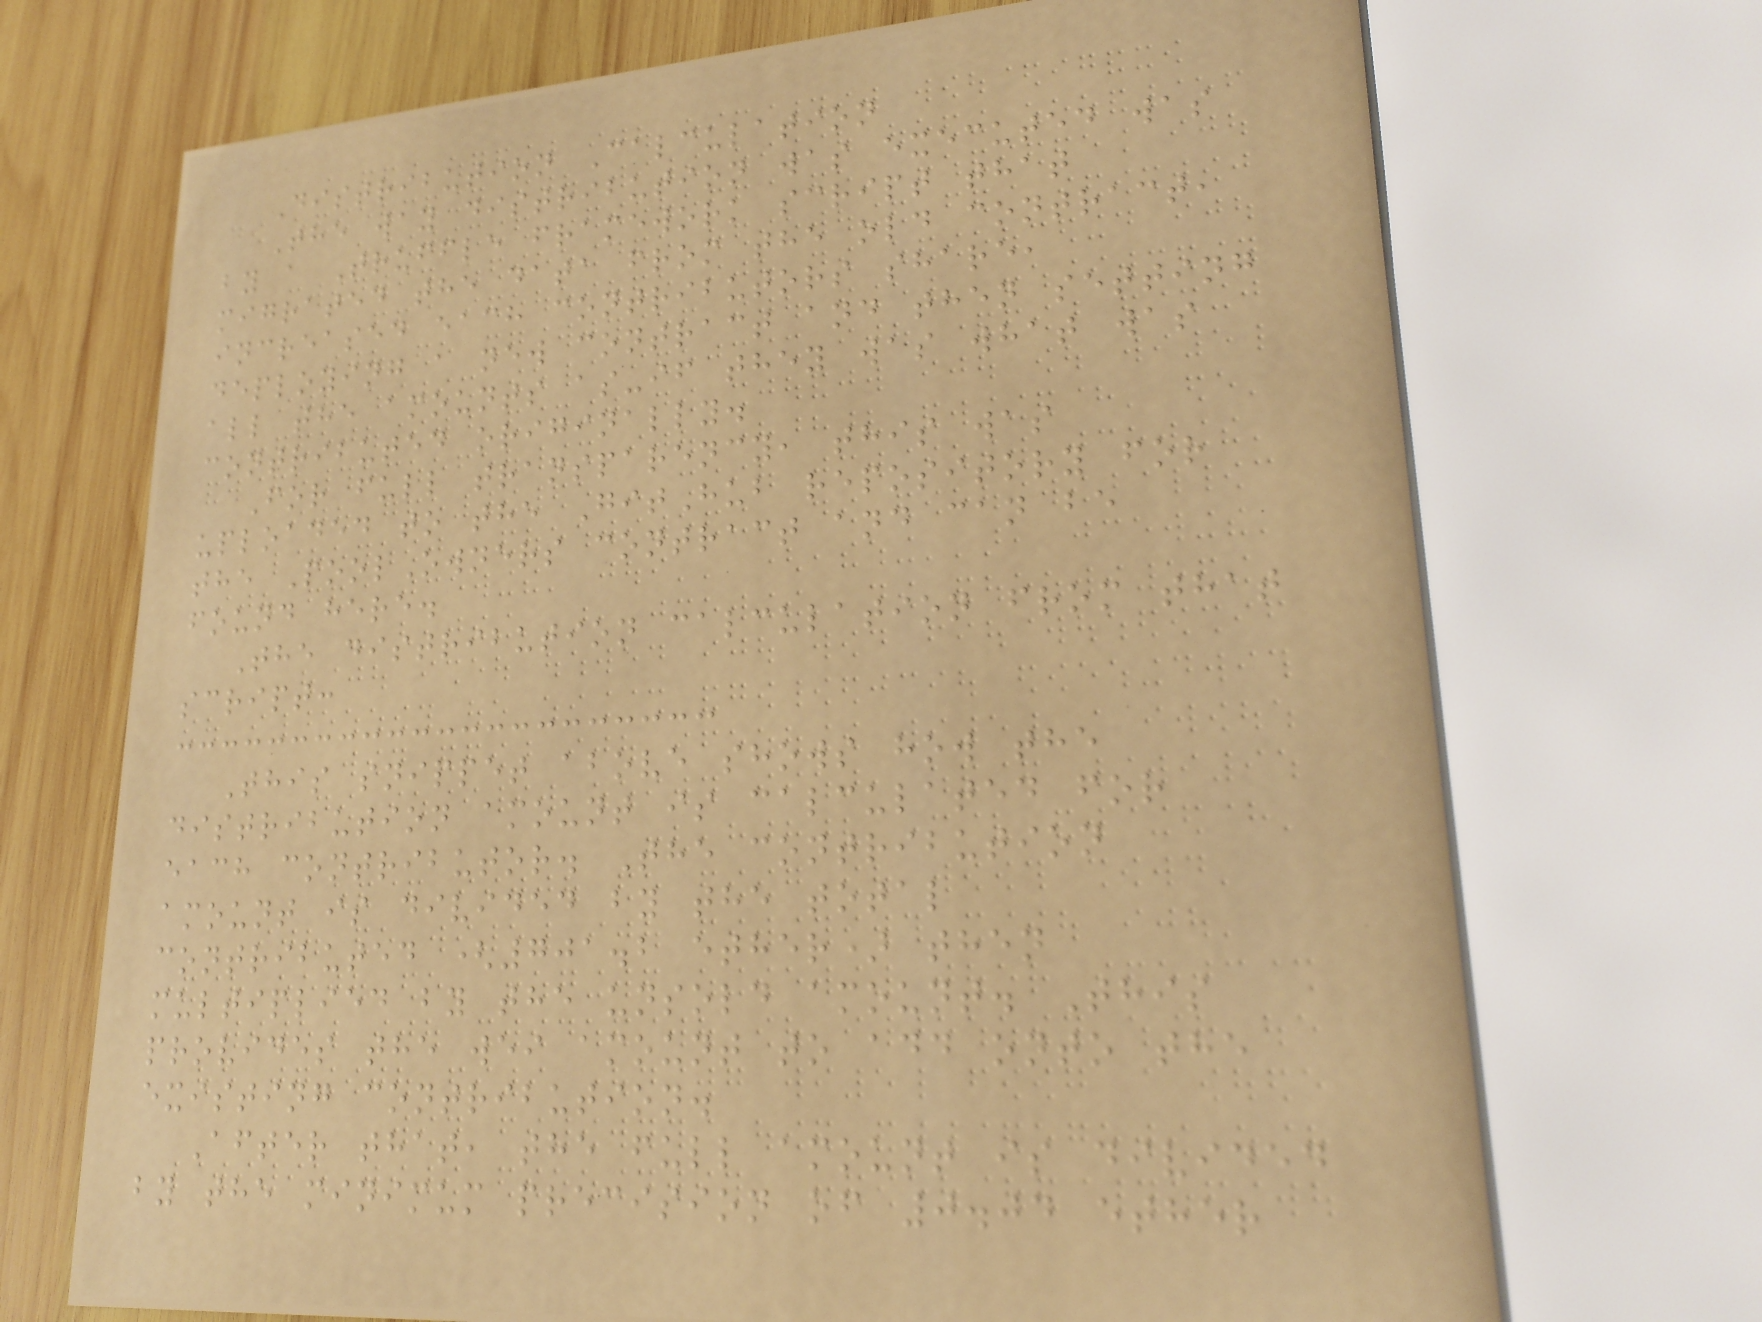Distribution Calculation
The way distribution was executed was
by a Truffle framework script that
migrated the data from the old contract,
increased each contributors share,
deploying a new contract and then setting
all the amounts as-if they was what was
contributed originally.
For full transparency, this was
uploaded to the GitHub repository for
the PoolOwners contract and can be
found here.
The distribution calculation from that
script:
This snippet above shows how the
distribution amount is calculated for
each contributor. The contribution
amount is divided by the total
contributed (701.2 ether) then
multiplied by the unsold amount. This
provides the wei amount to add onto the
existing contribution.
After that, the full amount is divided
by the minimum precision of 0.04 ether
